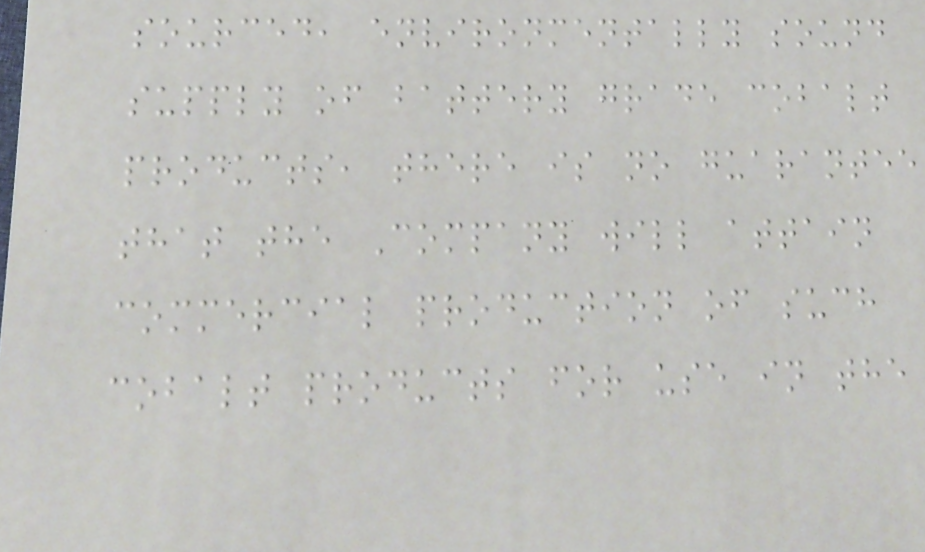sourced, environmentally sound
supply of battery grade cobalt
products, there is no guarantee
that the Company will attain
commercial production of such
cobalt products for use in the
